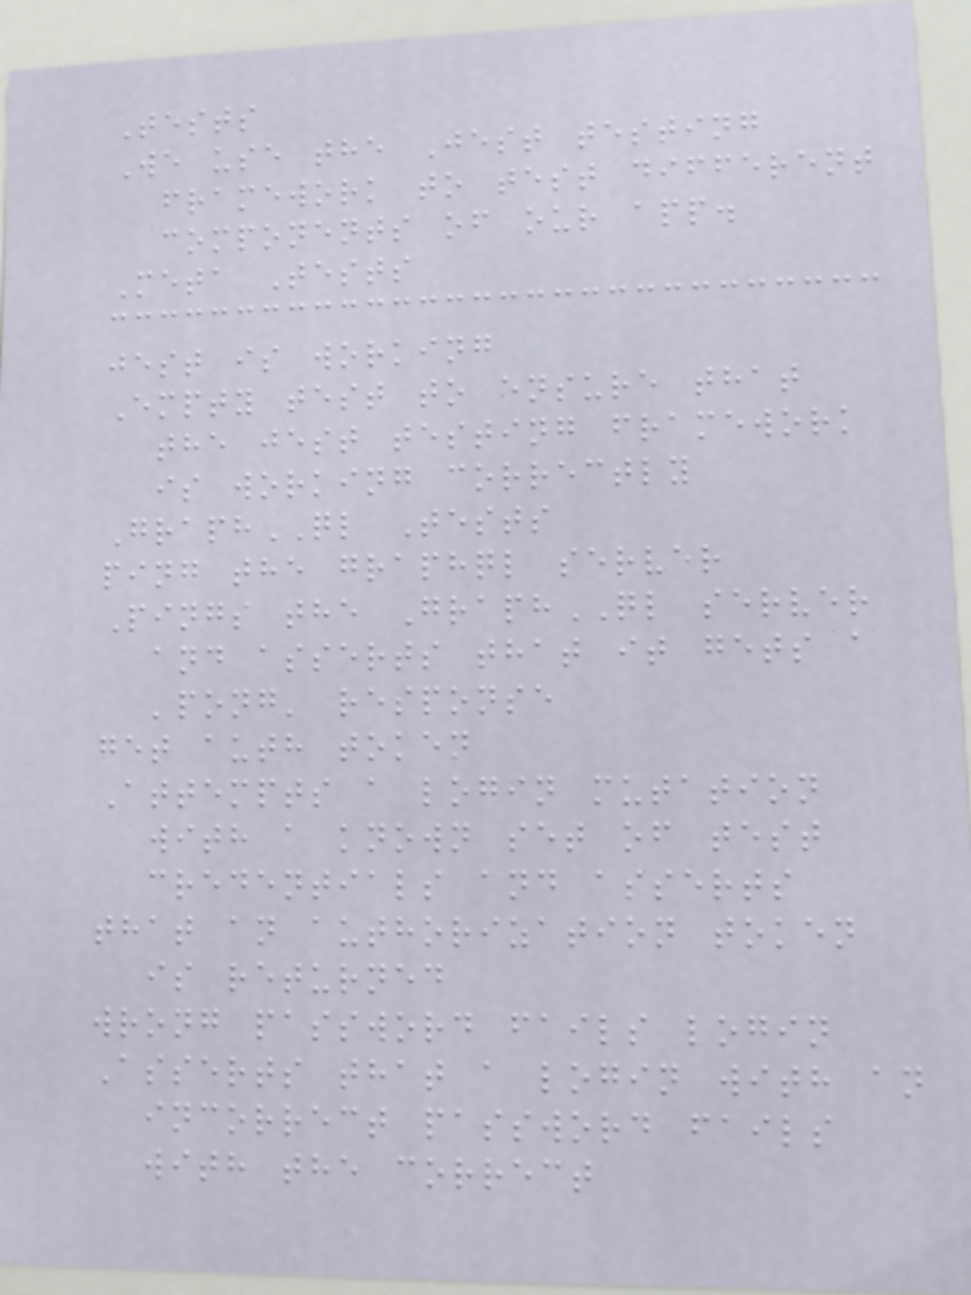Tests
We use the Jest testing
framework to test different
components of our app.
Meta Tests
jest is working
Empty test to ensure that
the jest testing framework
is working correctly
GraphQL Tests
ping the graphql server
Pings the GraphQL server
and asserts that it gets a
'pong' response
get auth token
Attempts a login mutation
with a known set of test
credentials and asserts
that an authorization token
is returned
wrong password fails login
Asserts that a login with an
incorrect password fails
with the correct
